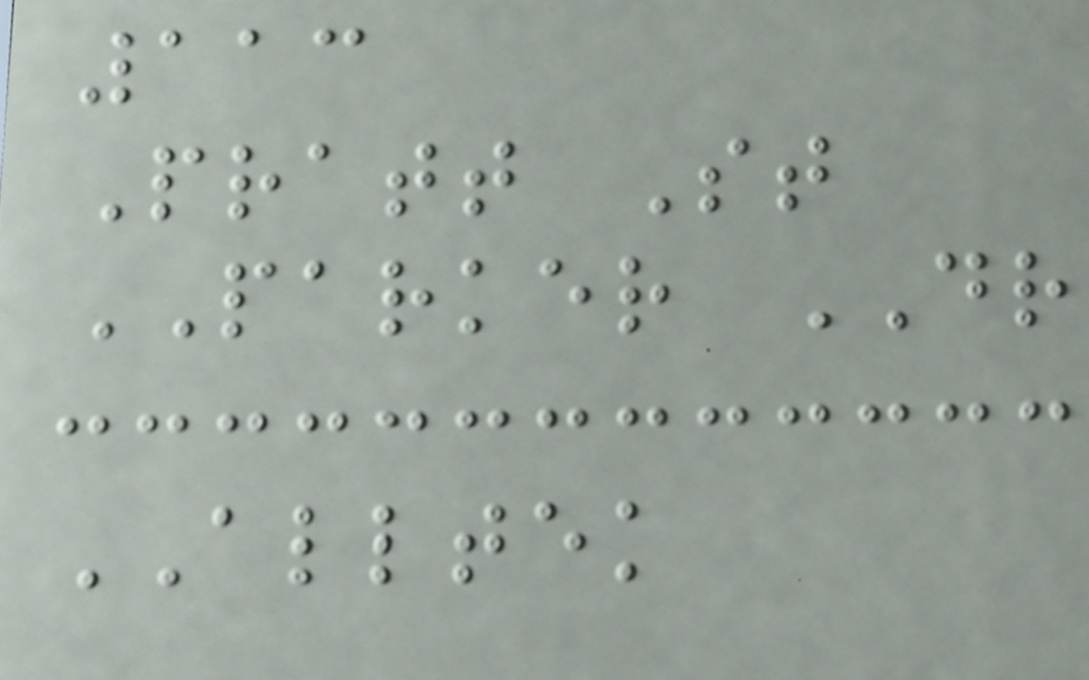113
Pratt St
PARKER DR
ALLTEK
